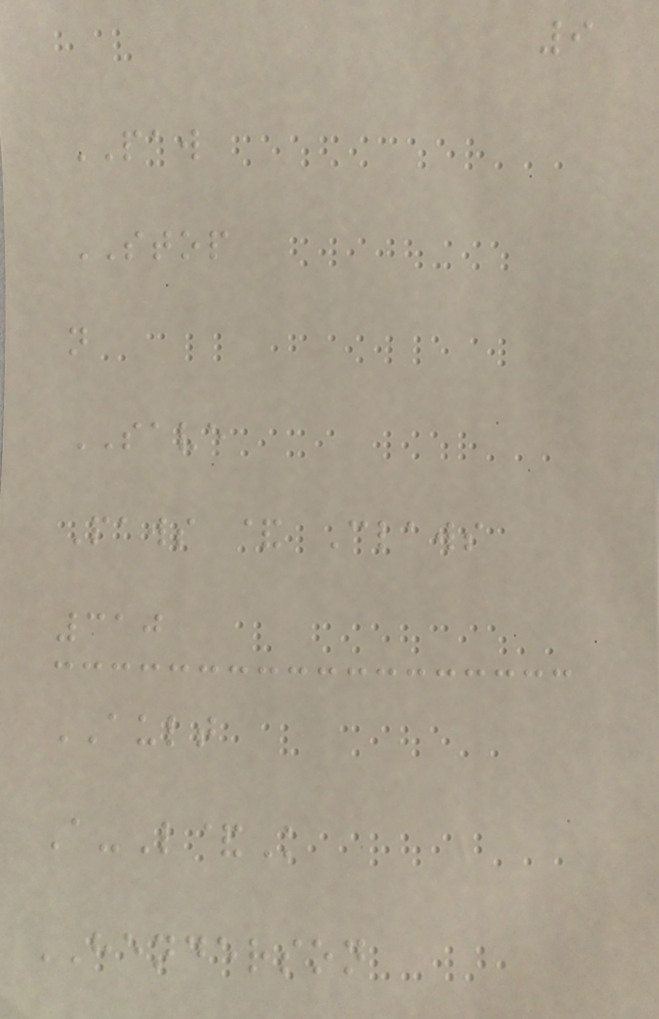9
PAW
STOP
n
SAVE
Paws & Claws
310
AULT
A-L&K
HENDERSON
